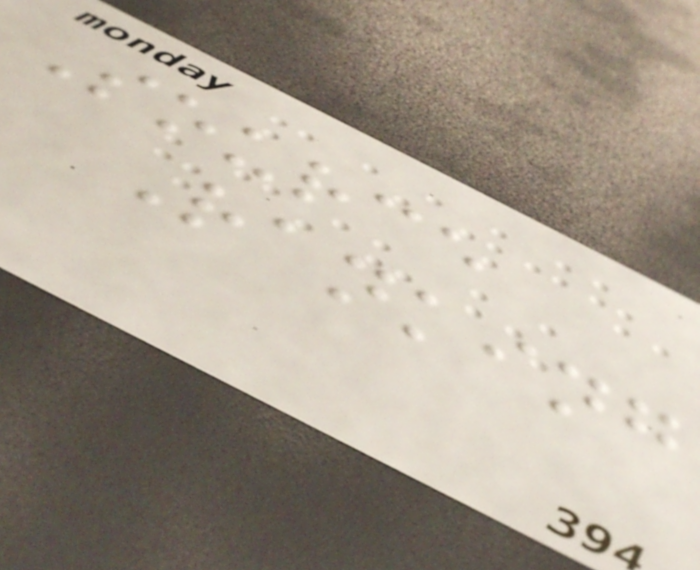Source
Ranking
